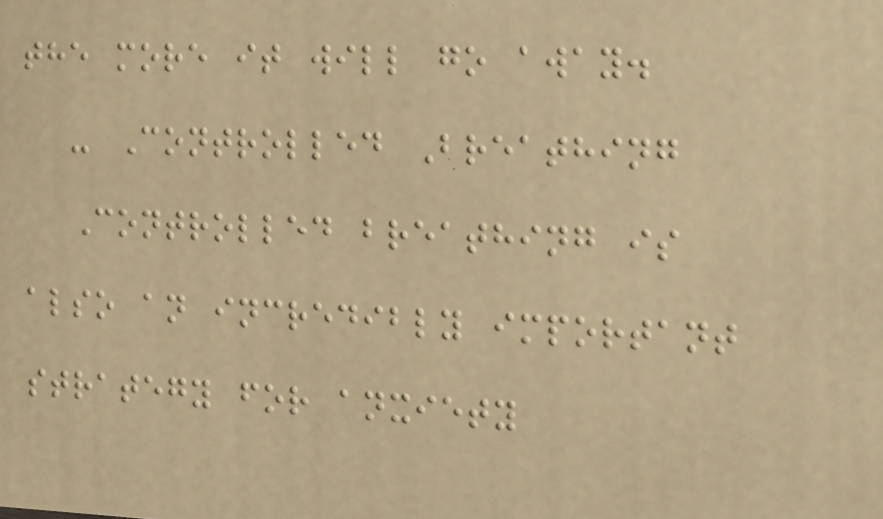the more it will go away.
- Controlled Breathing
Controlled breathing is
also an incredibly important
strategy for anxiety
